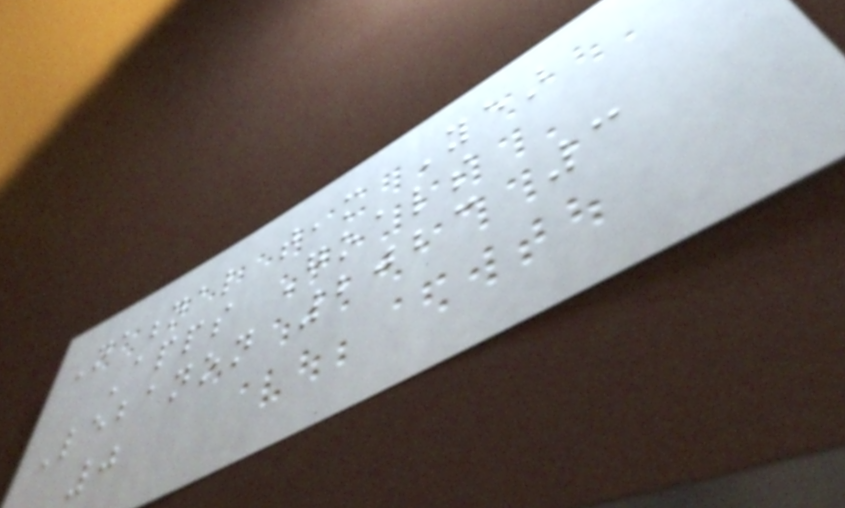National team Year
Apps Goals
Lebanon 2023 3
0
